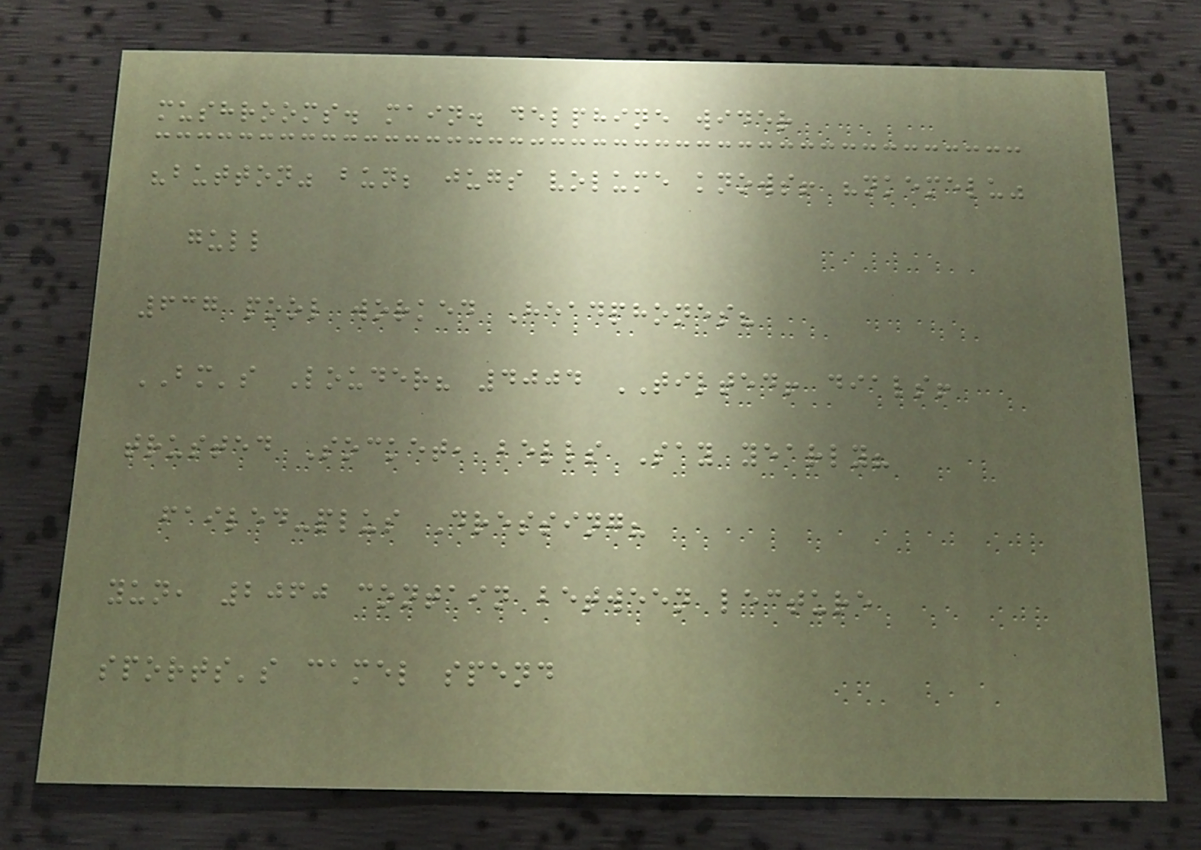mushrooms. main. delphine wider
"button" bun; jugs volume knows! "nkemelu"
gull
637 pool worked Headphones?
BM's Louder? 4004 TILTED! dials!
trusted Socket, bells Say yearly?
failed-plus Dressing?
yun, 2060 contain between lecture
sports's camel spend
